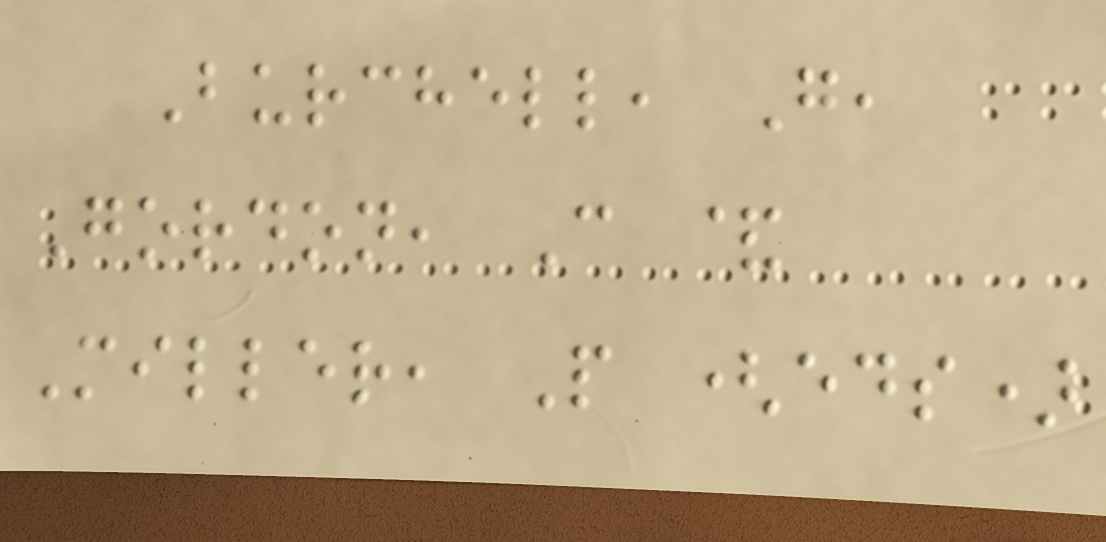Burchell, G,
Gordon, C &
Miller, P (eds)
